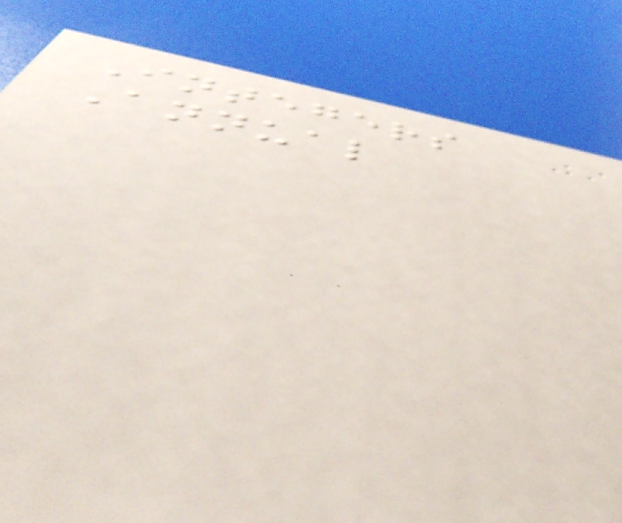Integers
Annual
